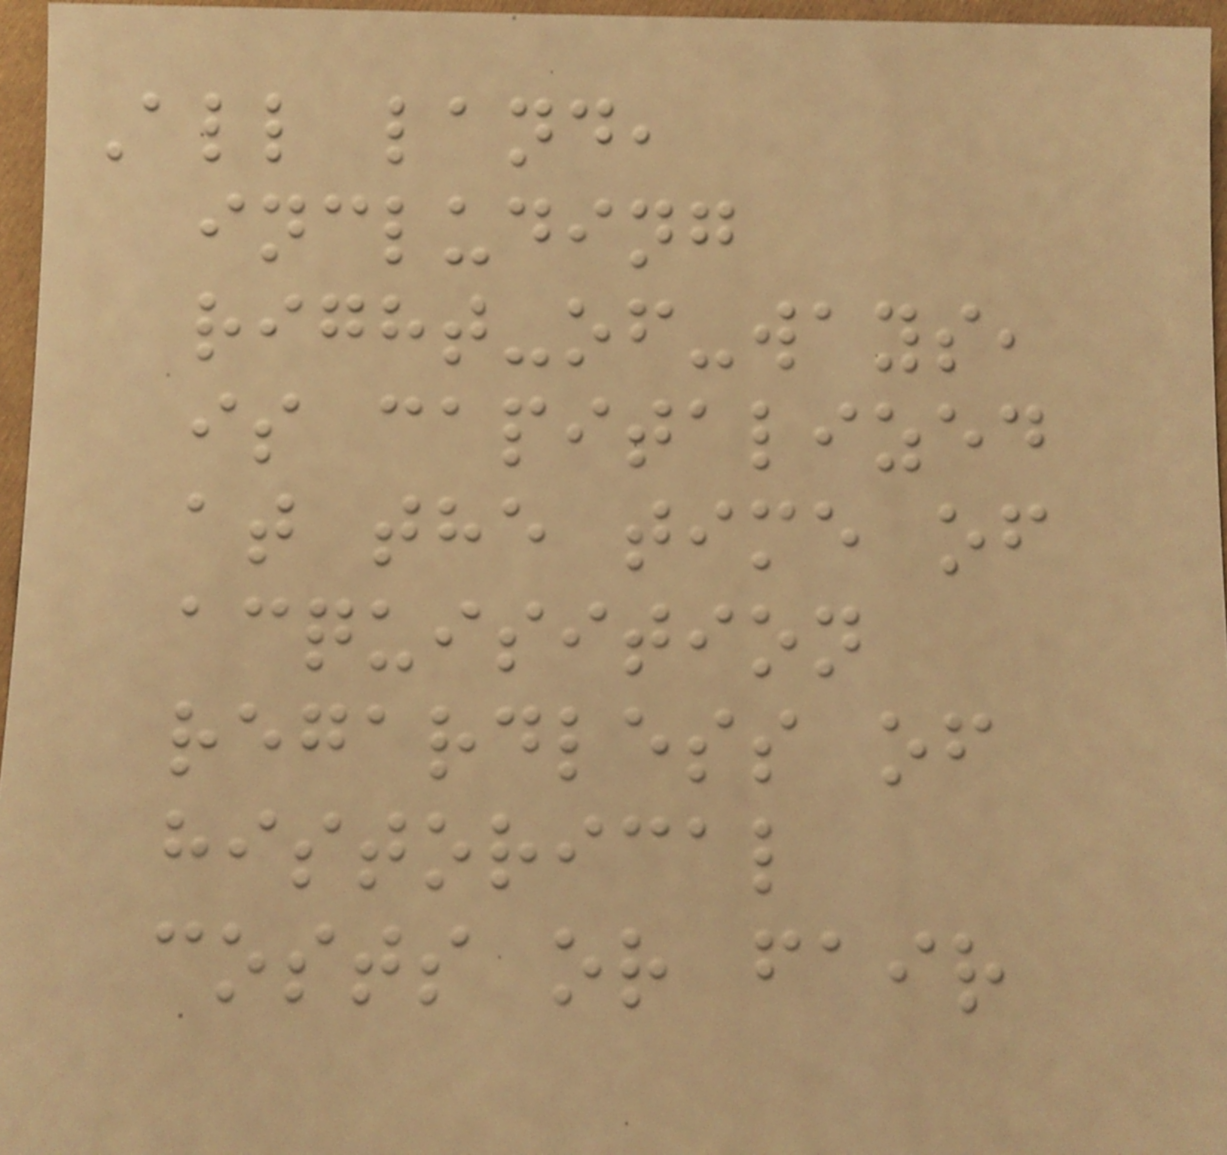All land,
including
right-of-ways,
is capitalized
at the time of
acquisition
regardless of
historical
costs or fair
